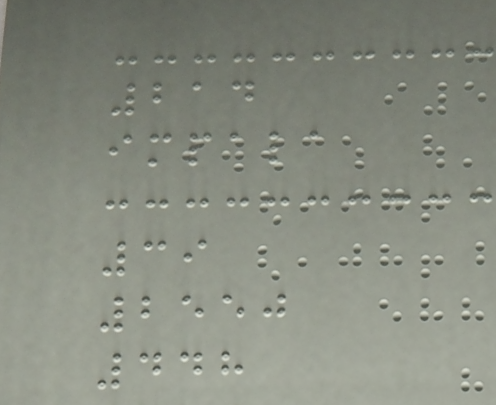214
impala
39
2550
448
